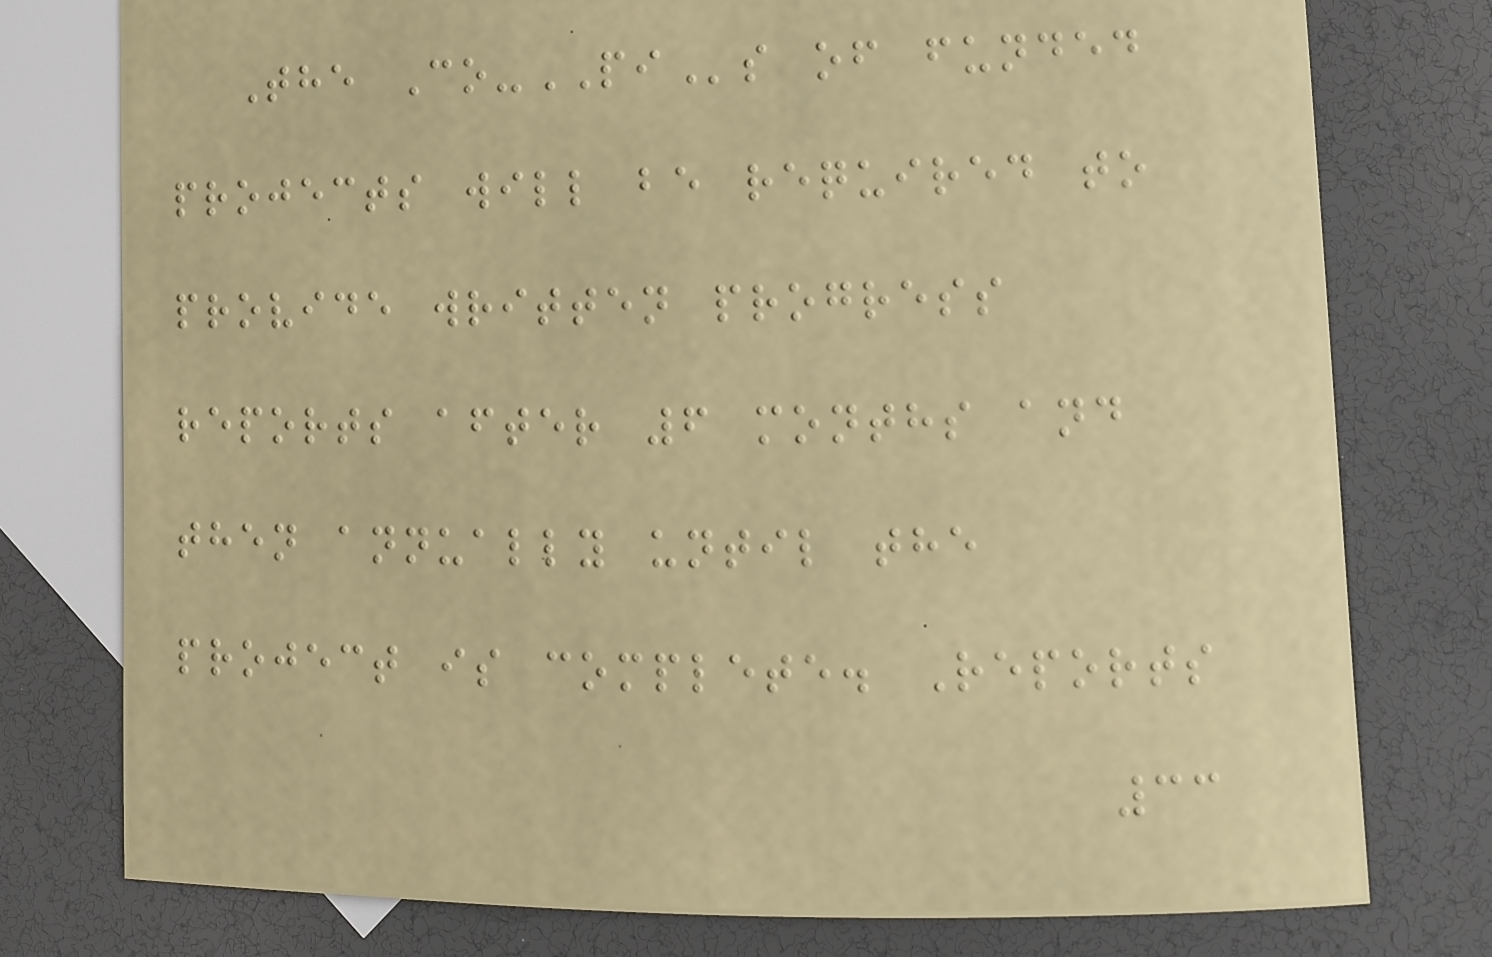The Co-PIs of funded
projects will be required to
provide written progress
reports after 6 months and
then annually until the
project is complete. Reports
33
